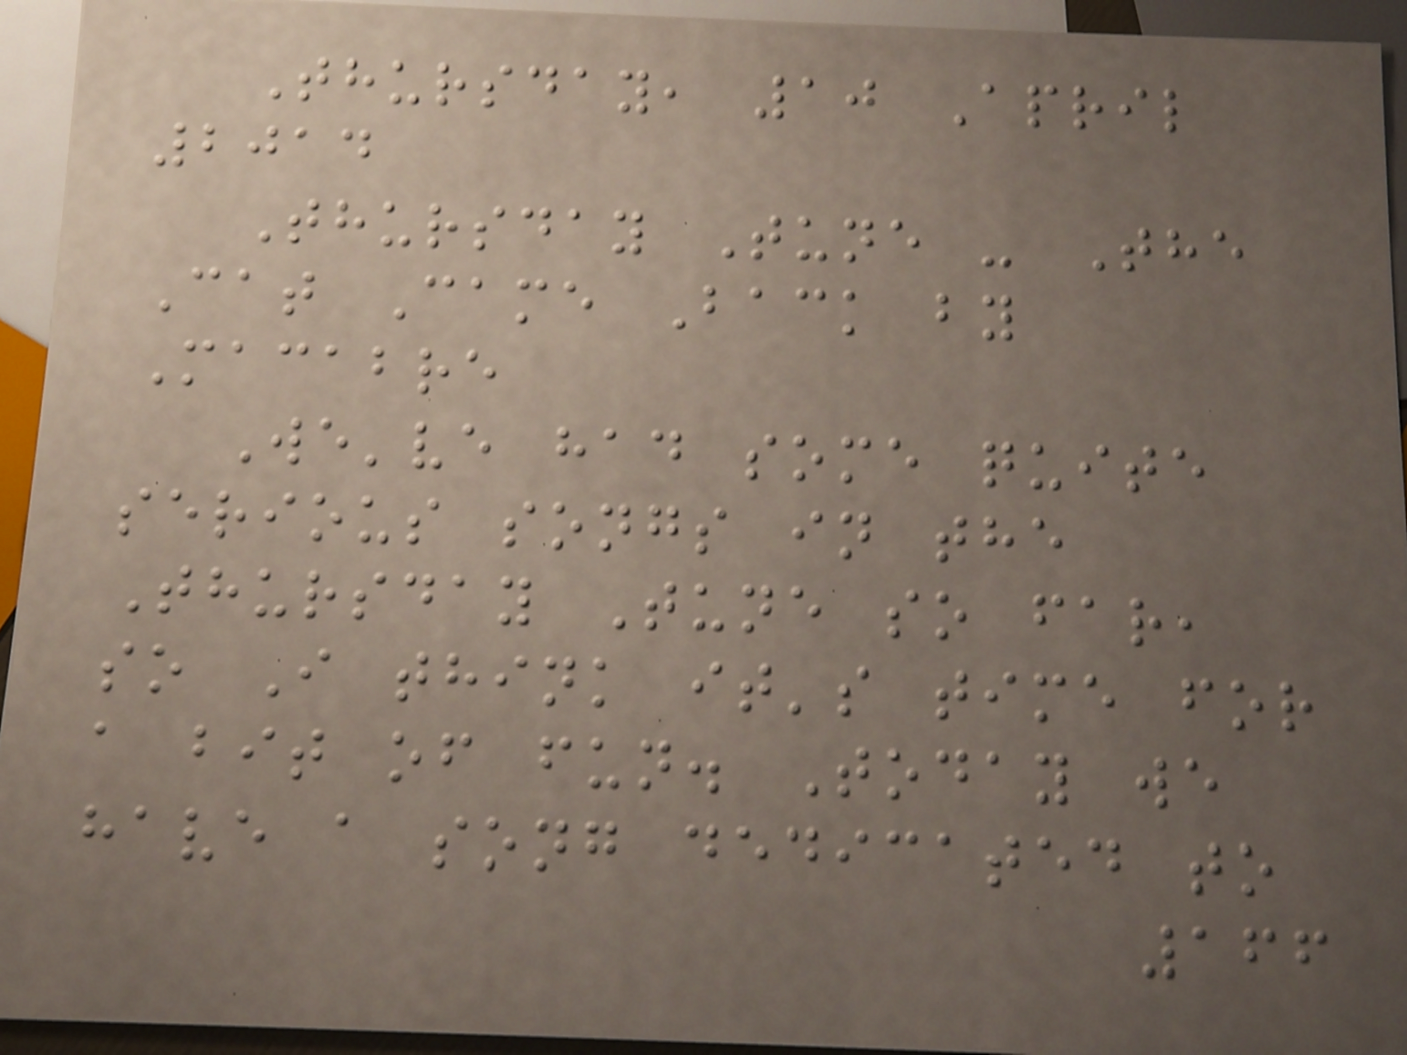Thursday, 10 April
2014
Thursday Tune - The
Cat Came Back by
Macabre
We've had some quite
serious songs in the
Thursday Tune so far,
so I think it's time for
a bit of fun. Today we
have a song dedicated to
166
